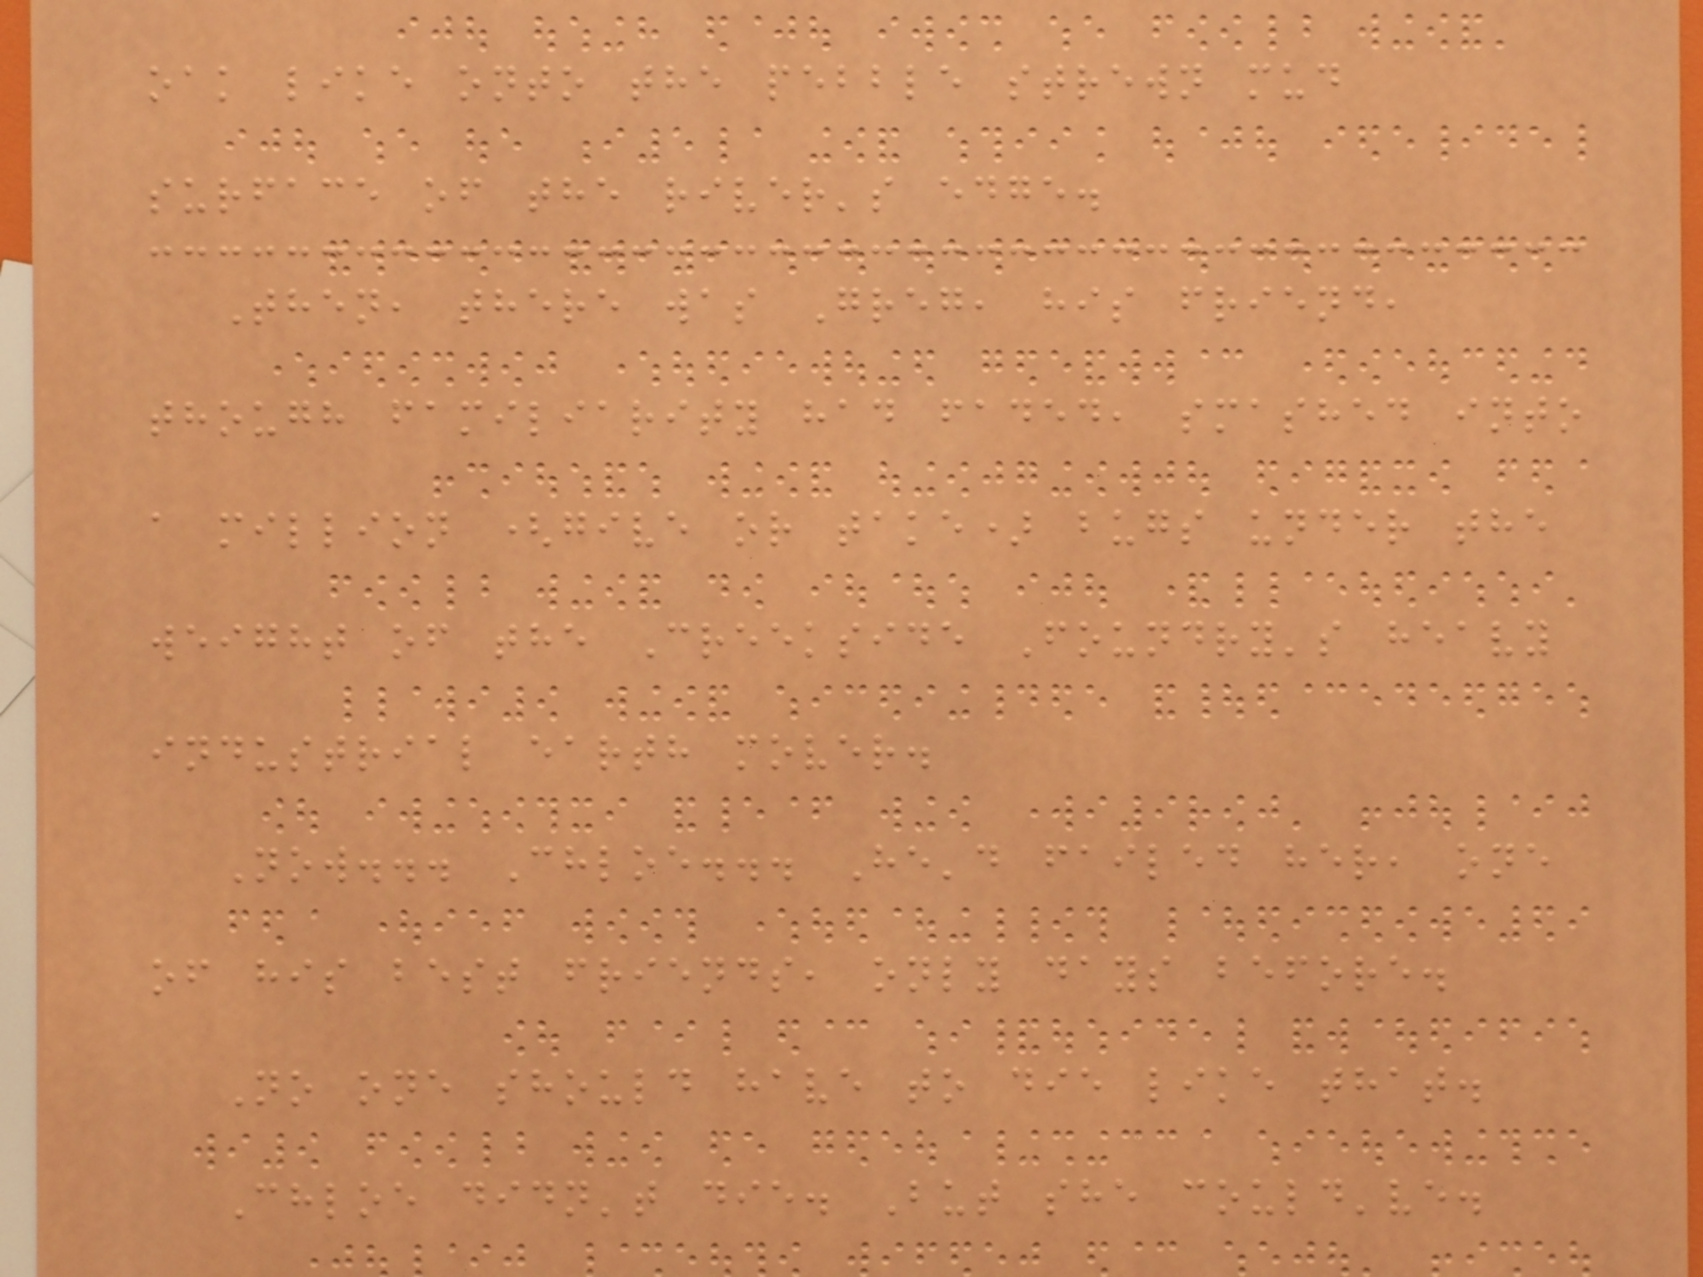oak like onto the pebble strewn mud
surface of the river's edge.
Then, there was Greg, his friend,
though familiarity had faded, smashed into
a million (give or take) bugs under the
weight of the Creekside Foundry's heavy
industrial earth mover.
Now... Chloe... He'd failed her, one
of his best friends, only days before.
No one should have to die like that.
Chloe didn't die. But she could've.
